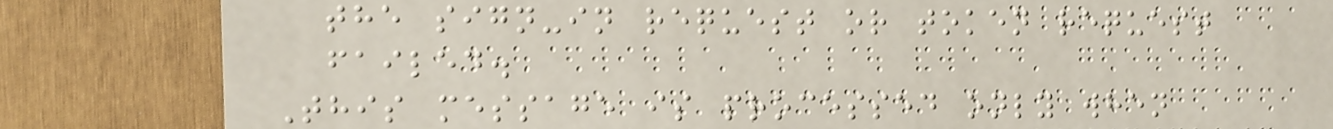the sign-in request or token request
failed.
This message is processed only when
